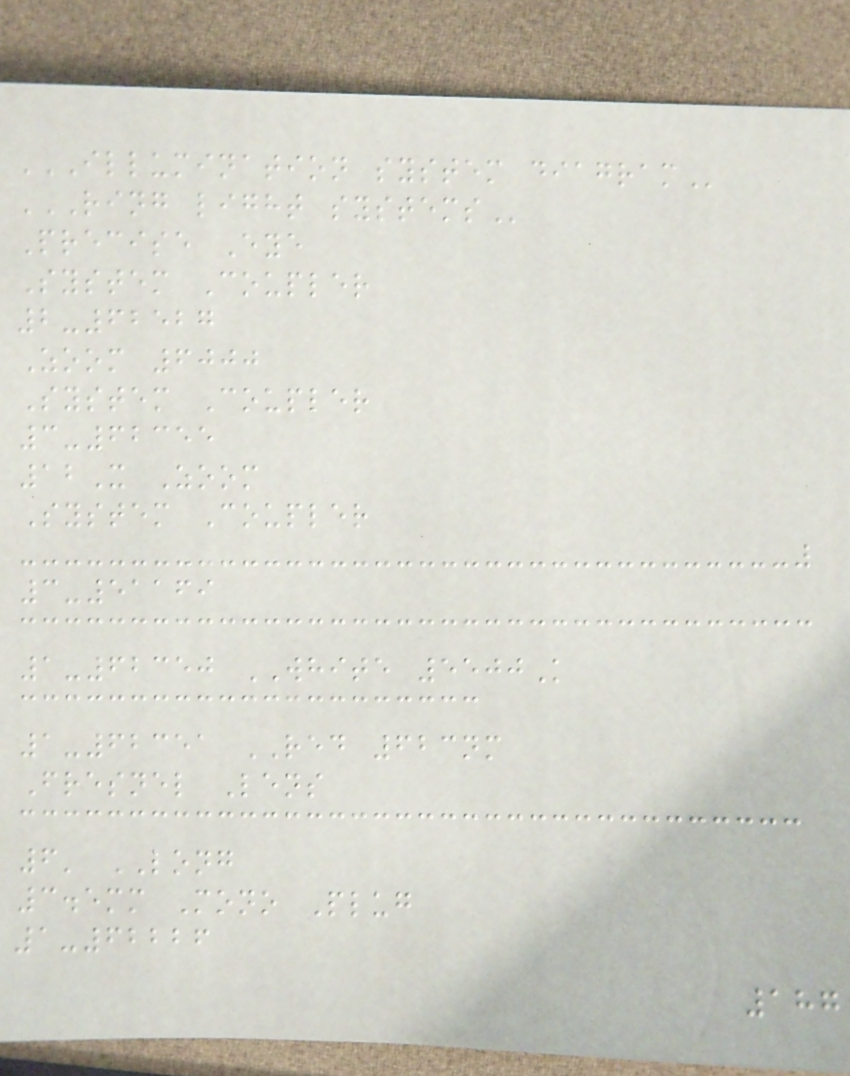ILLUMINATION SYSTEM DIAGRAM
RING LIGHT SYSTEMS
Precise Eye
System Coupler
2-62527
Zoom 6000
System Coupler
3-62355
12X Zoom
System Coupler
3-51169
1-62350 WHITE 5500K
1-62351 RED 623nm
Fresnel Lens
6' LONG
3.5mm Mono Plug
1-62226
187
